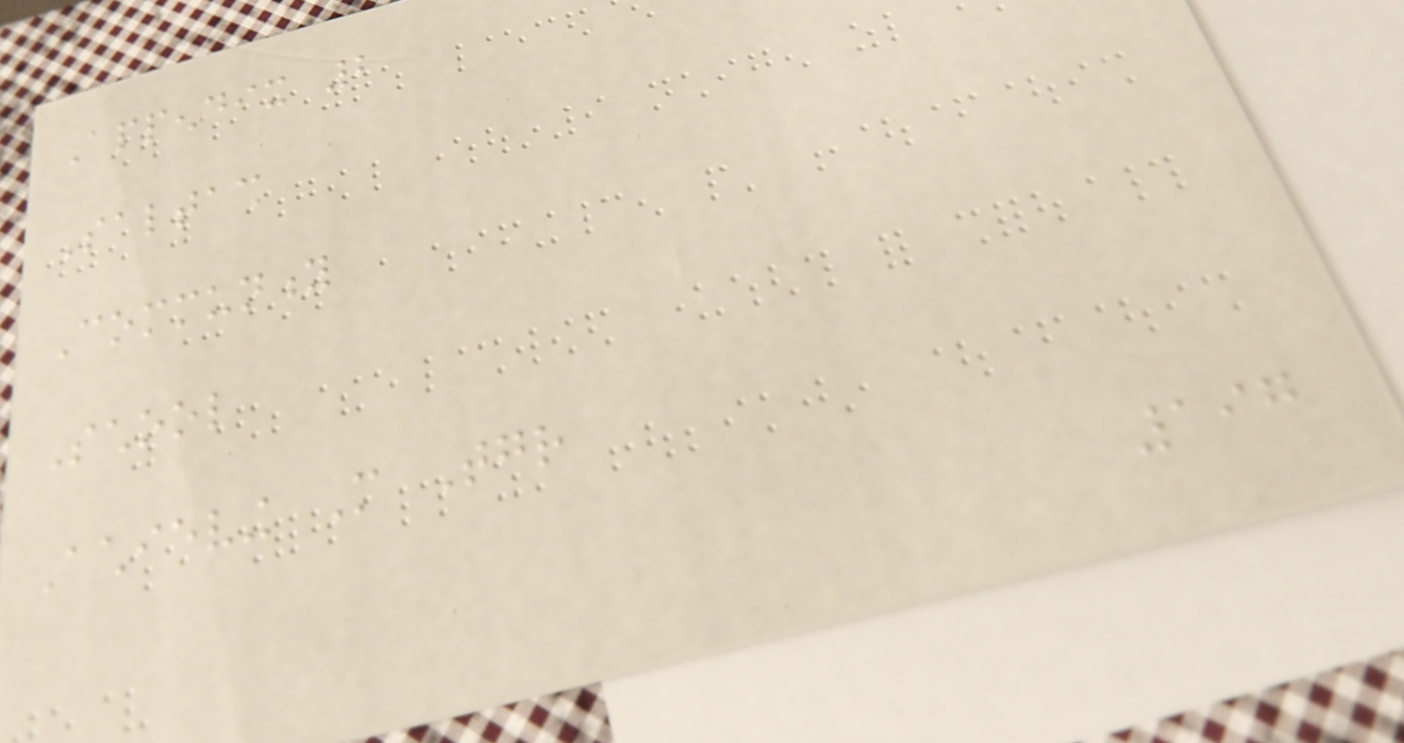Appendix 2
Saltash
Community
School
Achieving More Together
197
